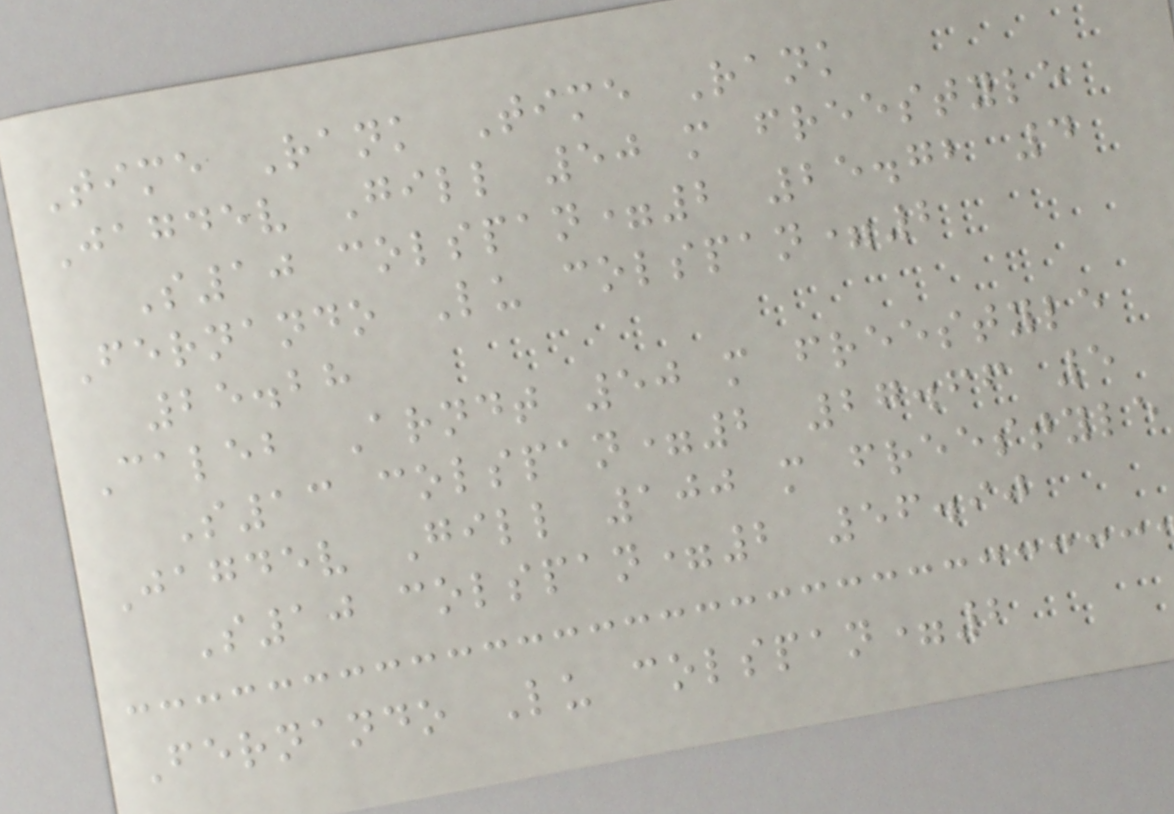Time Rank Time Rank
Jagdev Gill 50 m freestyle
S10 colspan=2 25.72 4
Fernando Lu colspan=2
25.28
Caleb Arndt 50 m freestyle
S13 colspan=2 27.66 5
Jagdev Gill 100 m freestyle
S10 colspan=2 56.90
Fernando Lu colspan=2
